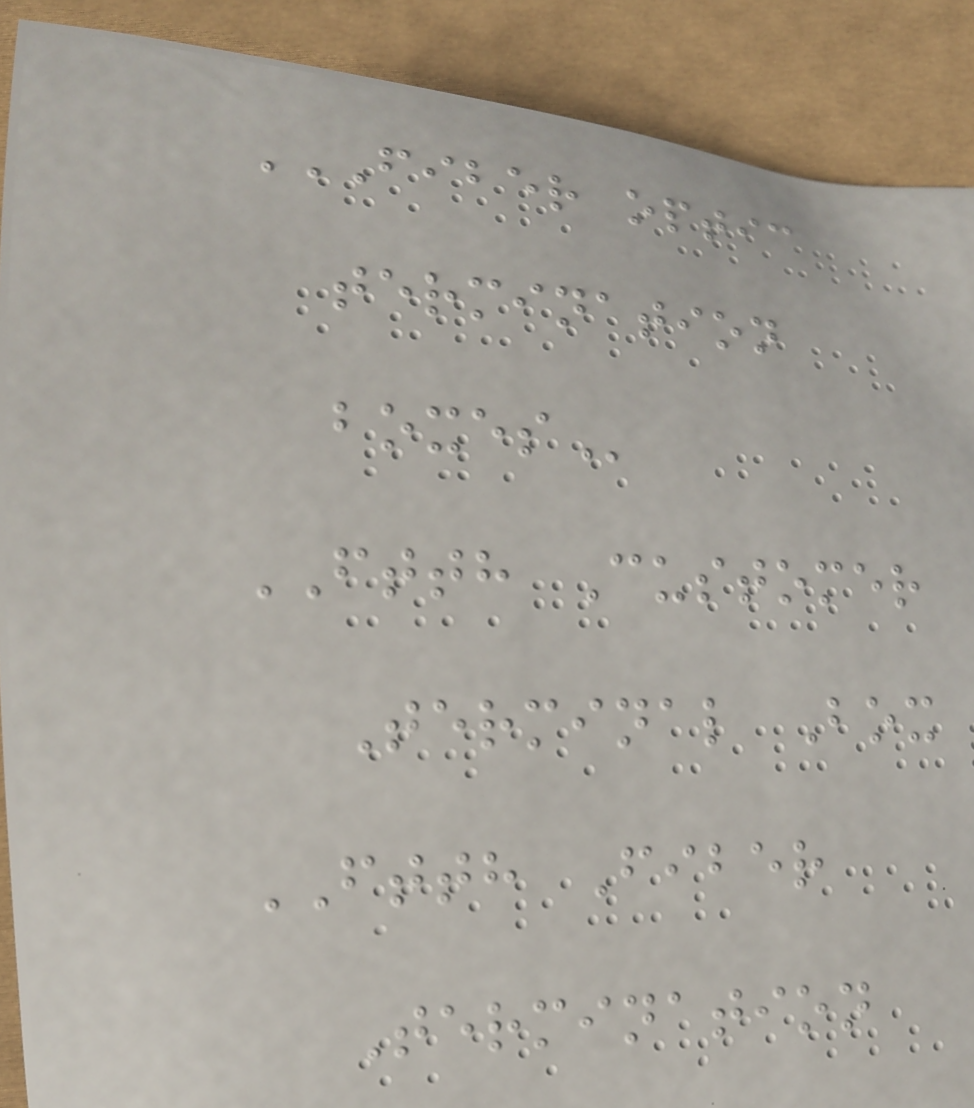FIBER OPTIC
TERMINATION
BOXES
FTTH Customer
Terminal Box
FTTH Fiber
Termination
